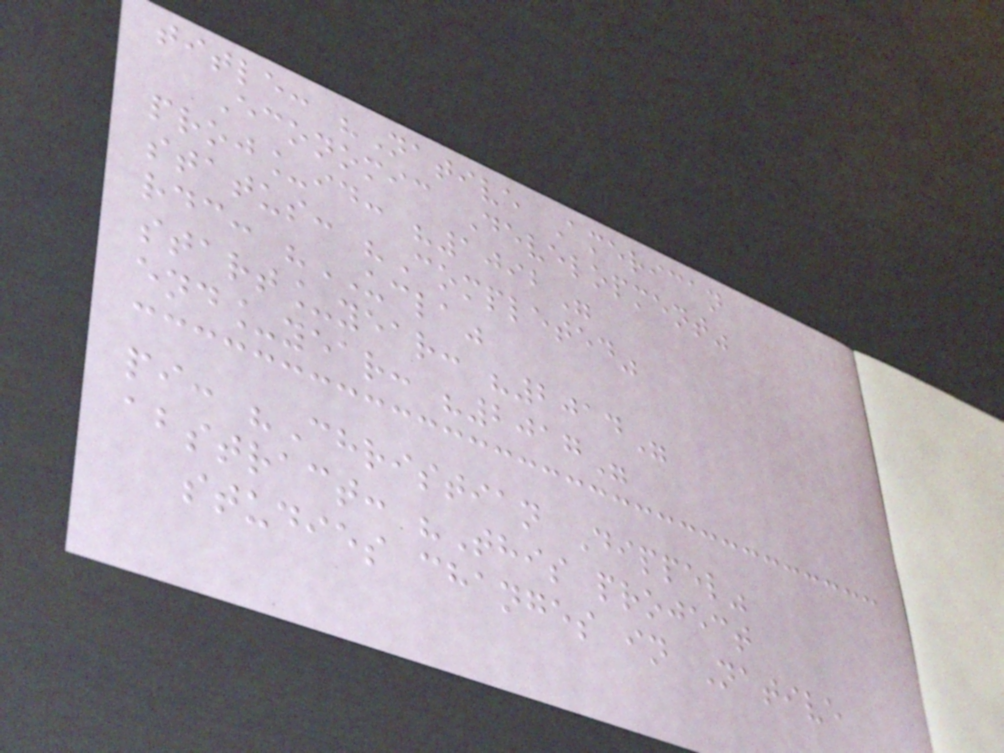title: "Native American
Economic Development"
proj_id: "1092"
status: "Completed"
rdc: "UCLA"
start_year: "2014"
end_year: "2017"
pi: "Christian Dippel"
abstract: "This project
studies changes in Native
